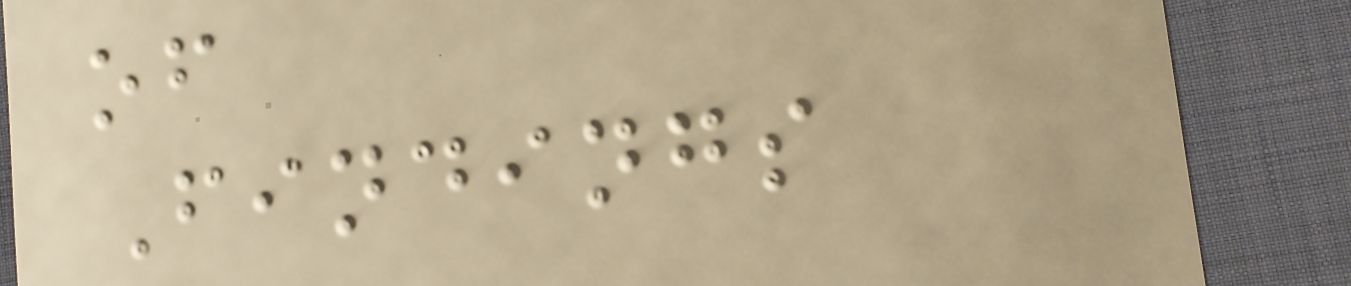of
Findings
